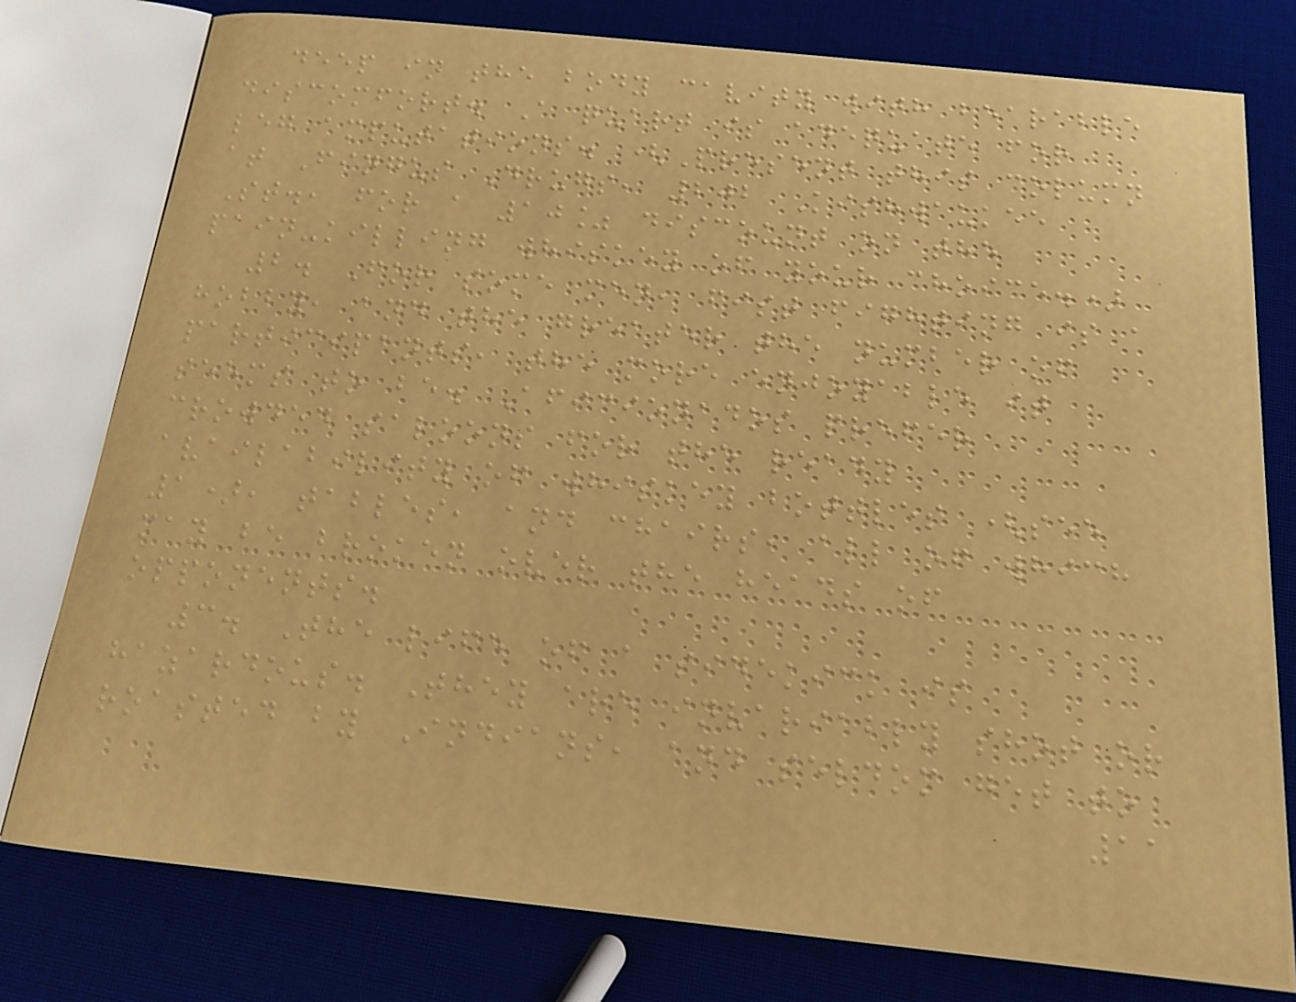deep in the body cavity with bearable
discomfort. A quart is adequate for
leg amputations. (Present this column
at Fingus Drugs, 202 Kishwaukee
St., for a 10% discount on the
pain-killing whiskey of your choice.)
2. For some men, fist fighting is a
hobby, and the greater the number of
participants, the more enjoyable it
seems to be. Aficionados prefer
crowded saloons for the ready
availability of whiskey bottles (see
1), tables, and chairs, all of which
may be broken over the heads of
opponents.
3. The life of a sidekick is
hazardous. They are invariably shot or
roasted by Indians, and seldom get to
11
